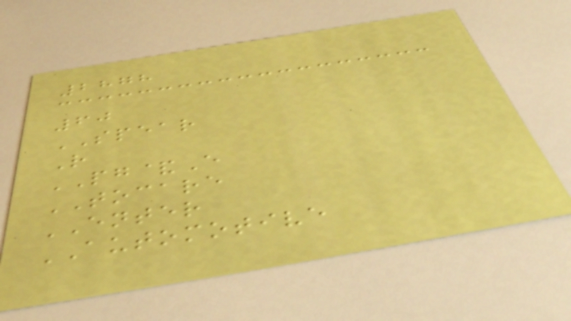2878
60
SPEAR
R
PG&E
TOCARE
ENTER
AUTOMOTIVE
